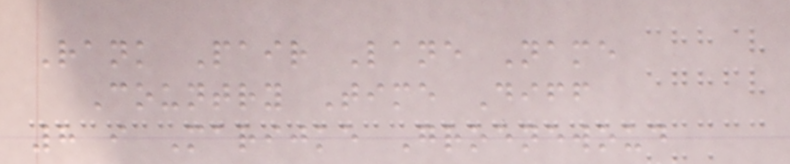Rank Pair Lane Name
Country Time Diff
8 i Marijke Groenewoud
